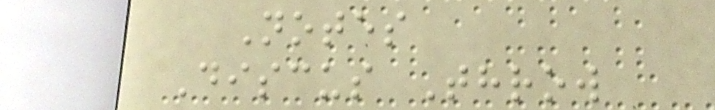Notes
Discus Throw
